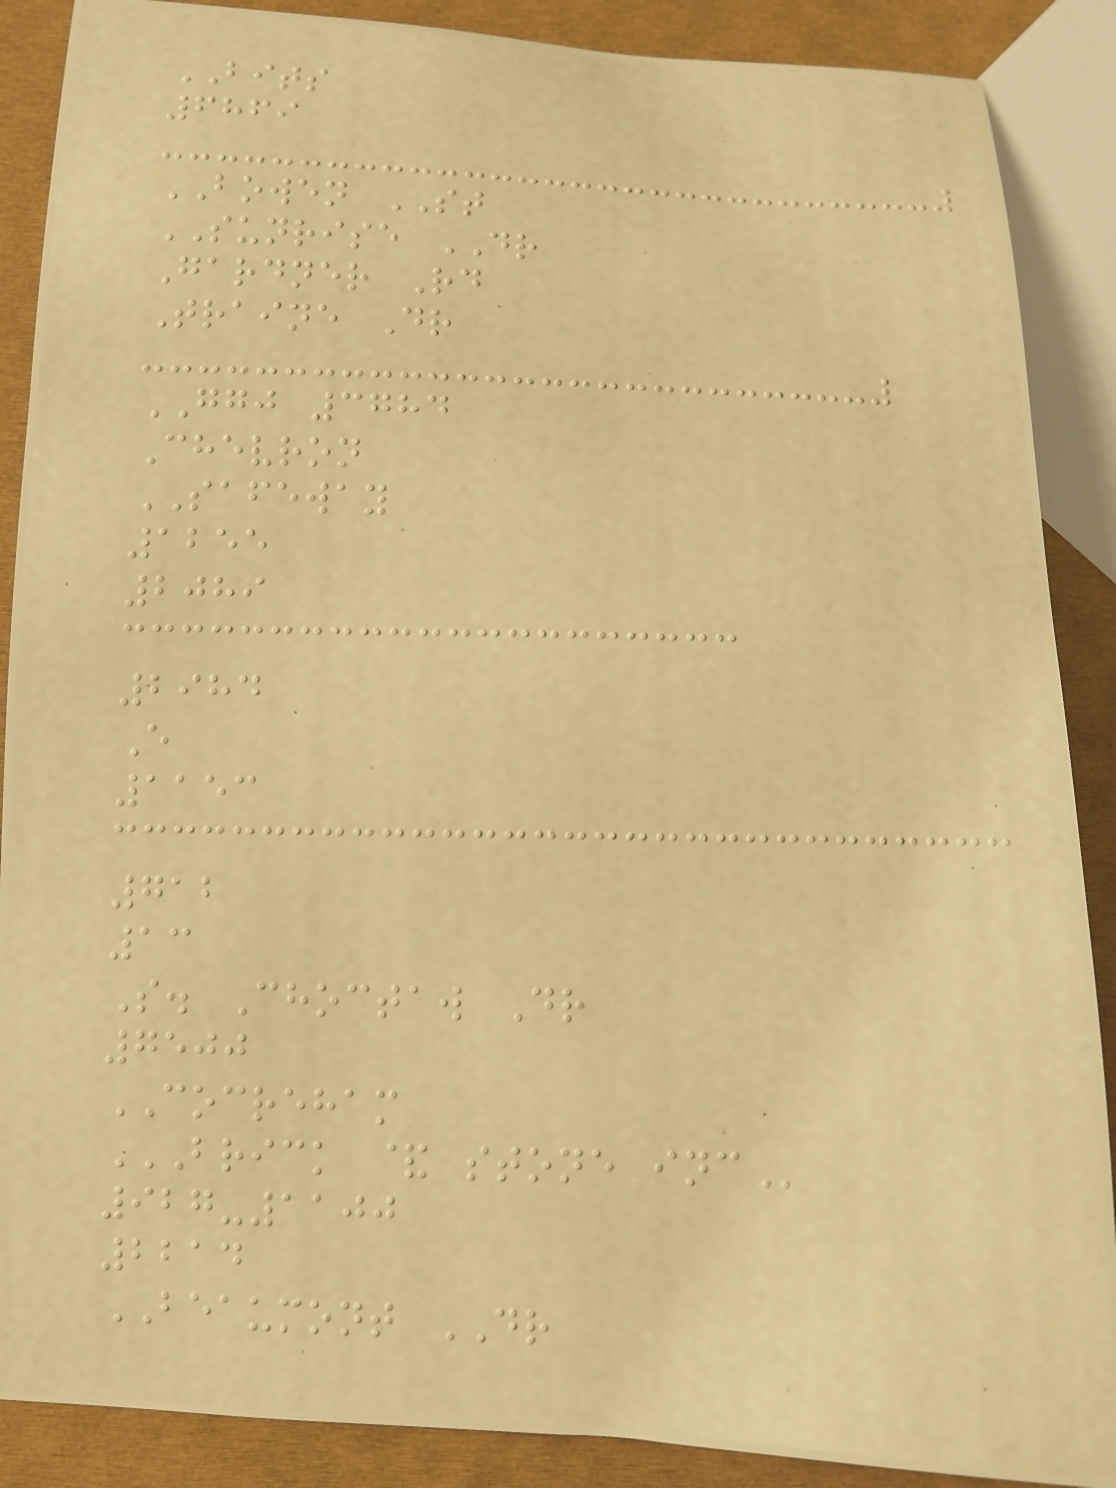BITS
6869
BOWEN ST
SUNRISE DR
Gardner Rd
Traine Dr
GGJ 3784
Chevron
SAFEWAY
1255
2089
2984
E
1153
712
13
S. Choctaw Dr
7500
COCREHAM
BRICK & STONE INC
927-1100
2214
BEAUMONT DR
